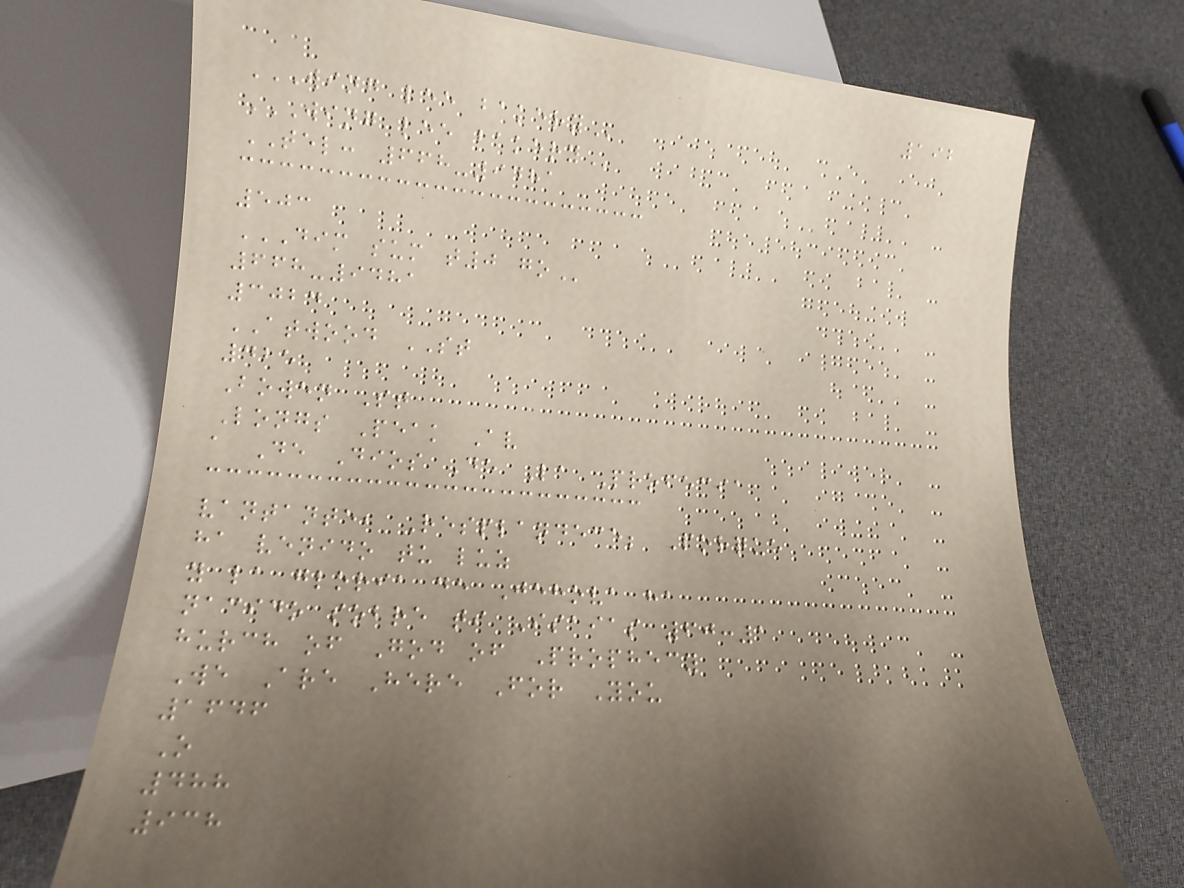192
WING LEE BAKERY
WING LEE BAKERY
TEL: 668-9481
503
DIM SUM T0 GO
668-9481
3024
ATWOOD ST
425
Bowen St
Longs Peak Av
a De Dios De La Profecia
vantante, Resplandece; Porque
ha venido tu luz
y la gloria de Jehova ha
nacido sobre ti Isaias 60:1
hurch of God of Prophecy
We Are Here For You
1646
O
488
938
